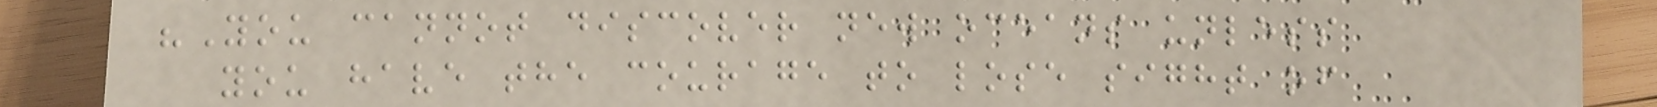"You cannot discover new oceans unless
you have the courage to lose sight of
